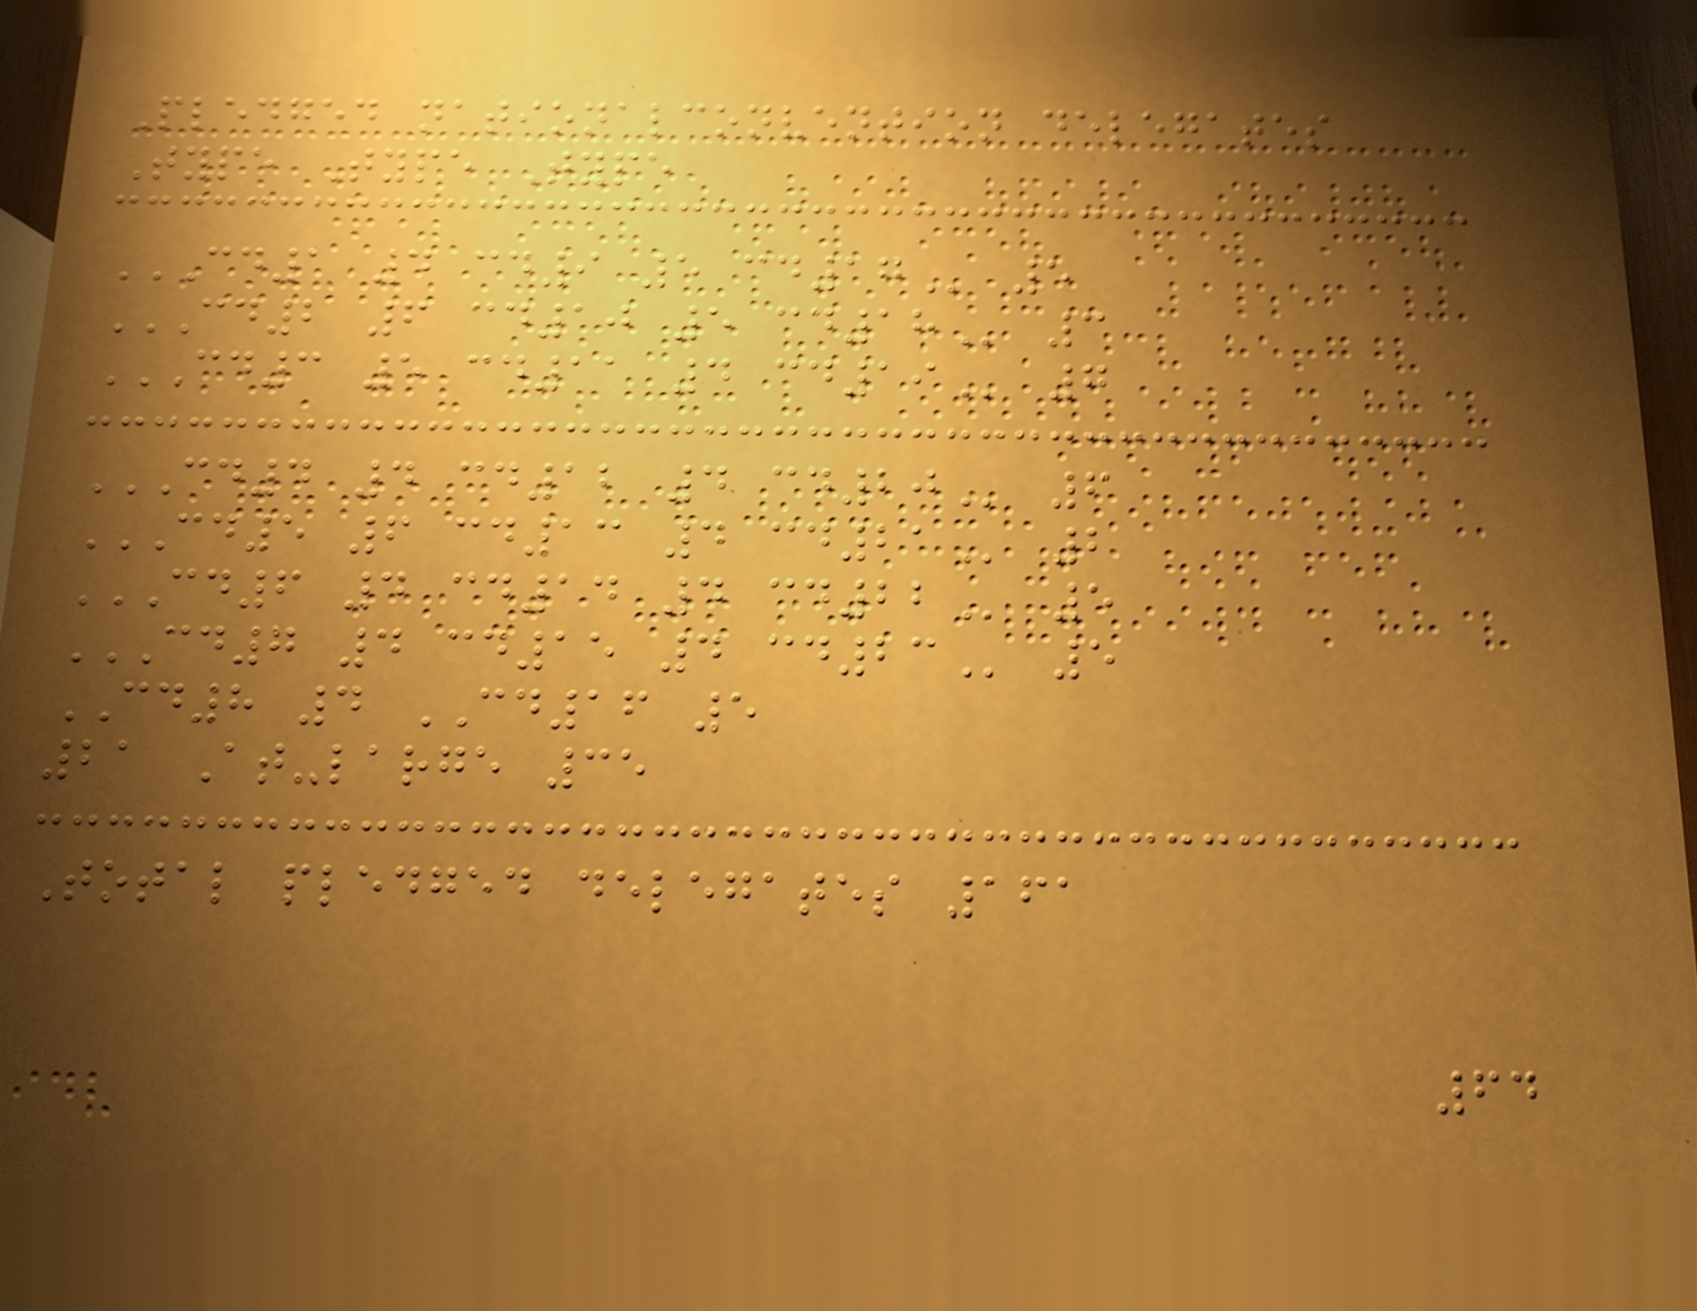Pledged nationalconvention delegates
Type Type Type
CD1 4 CD9 5 CD17 5
CD2 6 CD10 5 CD18 3
CD3 5 CD11 4 CD19 7
CD4 4 CD12 4 CD20 6
CD5 6 CD13 4 CD21 2
CD6 4 CD14 4 CD22 5
CD7 4 CD15 4 CD23 5
CD8 4 CD16 5
21 At-large 35
Total pledged delegates 161
64
